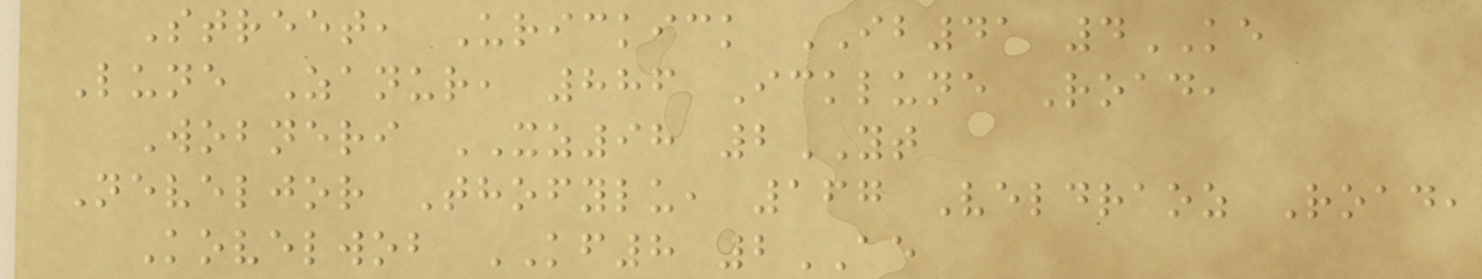Street, Urickick IB41 4KE
Lune Zanur, 886 Icklune Road,
Wobneri XZ98 2YT
Neveljor Thofylu, 167 Veldraoz Road,
Kovelwob KF8 2AE
